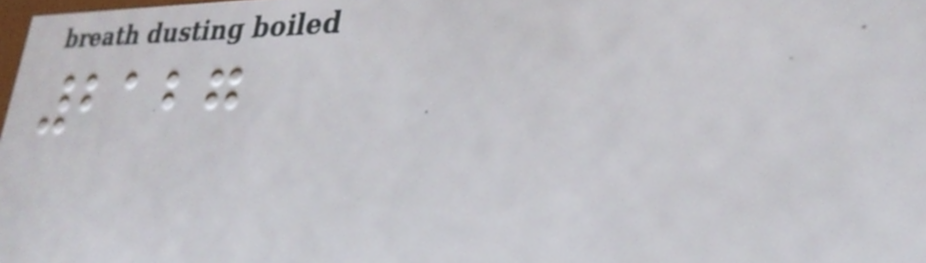2127
